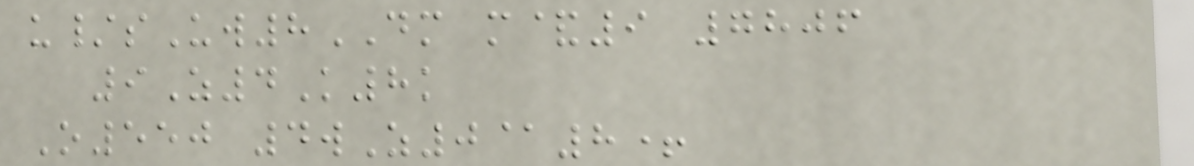u/sUw8DM m&9 7806
9Z4K8k
O550 4wZ0@8+
